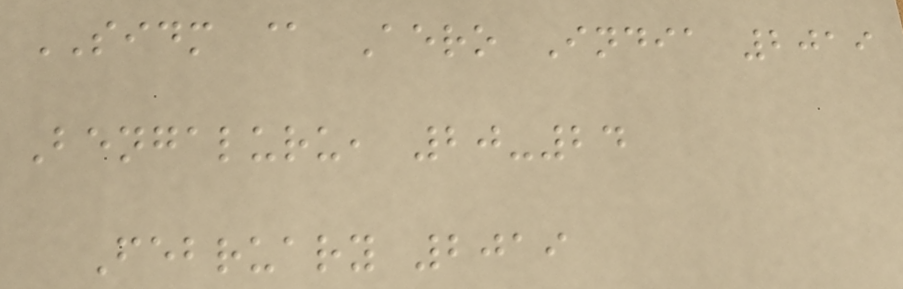SIDM @ Aero India 2019
Bengaluru, 20-24
February 2019
